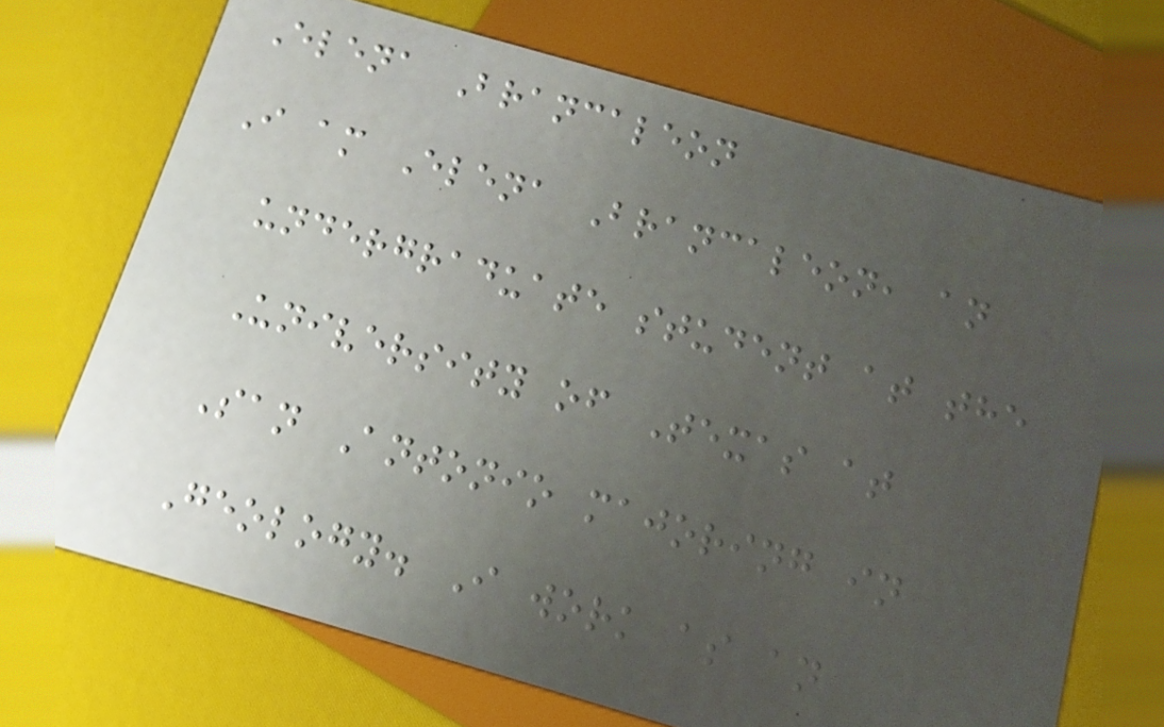Elena Brancaleon
I am Elena Brancaleon, an
undergraduate student at the
University of Texas at
San Antonio majoring in
Geology. I work as an
